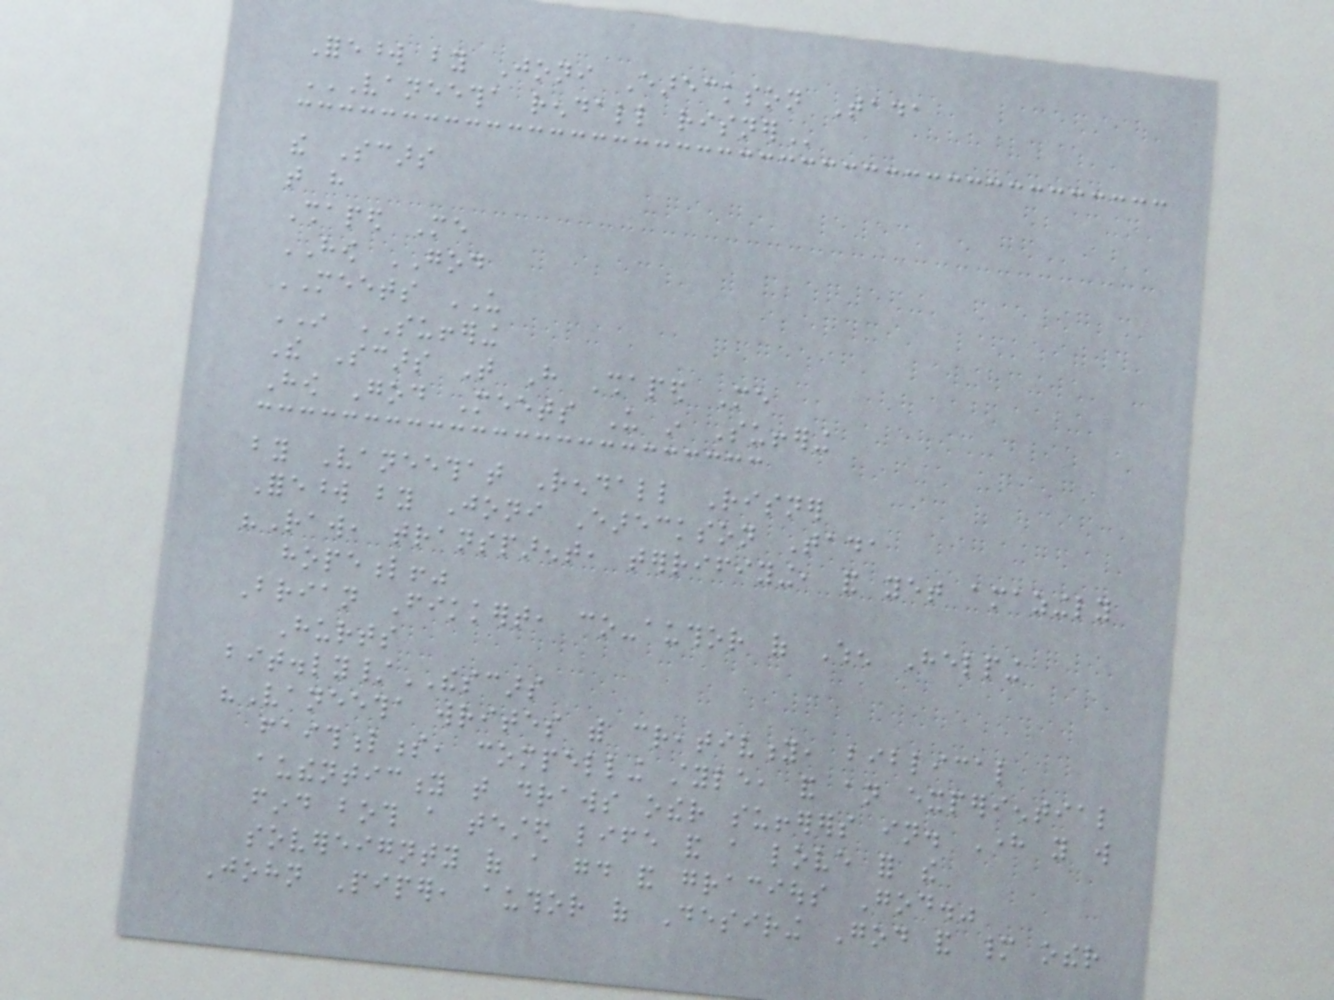Foreword by Joni Eareckson Tada
VANEETHA RENDALL RISNER
the Scars
that have
Shaped Me
HOW GOD
MEETS US
IN SUFFERING
The Scars That Have Shaped Me
How God Meets Us in Suffering
by Vaneethat Rendall Risner
Foreword by Joni Eareckson Tada
"Raw, transparent, terrifiying, and yet amazingly
hopeful!"
Brian Fikkert, co-author of When Helping
Hurts
bit.ly/THESCARS
"Vaneetha writes with creativity, biblical
faithfulness, compelling style, and an experiential
authenticity that draws other sufferers in. Here you will
find both a tested life and a love for the
sovereignty of a good and gracious God."
John Piper, author of Desiring God and many other
